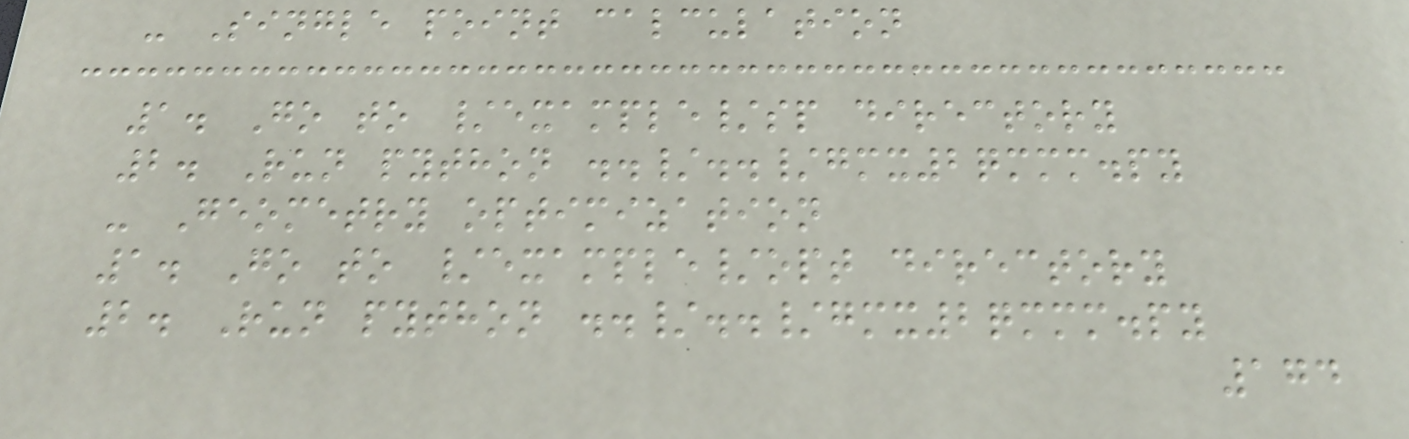- Single point calculation
1. Go to /example/sp directory
2. Run python ../../gmx2qmmm.py
- Geometry optimization
1. Go to /example/opt directory
2. Run python ../../gmx2qmmm.py
174
